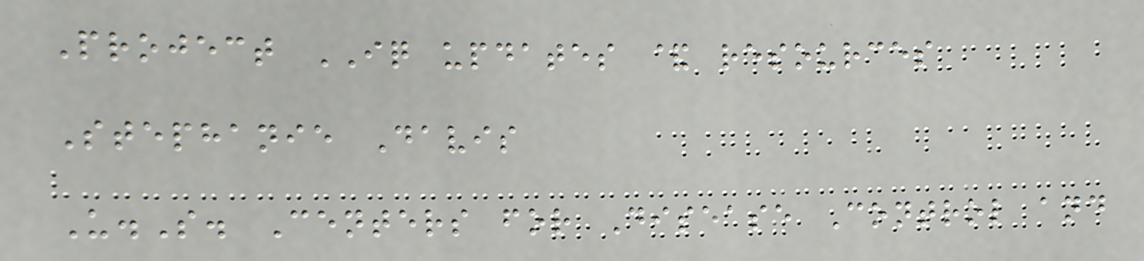Project IQ updates & resources
Stephanie Davis
U.S. Centers for Disease Control and
